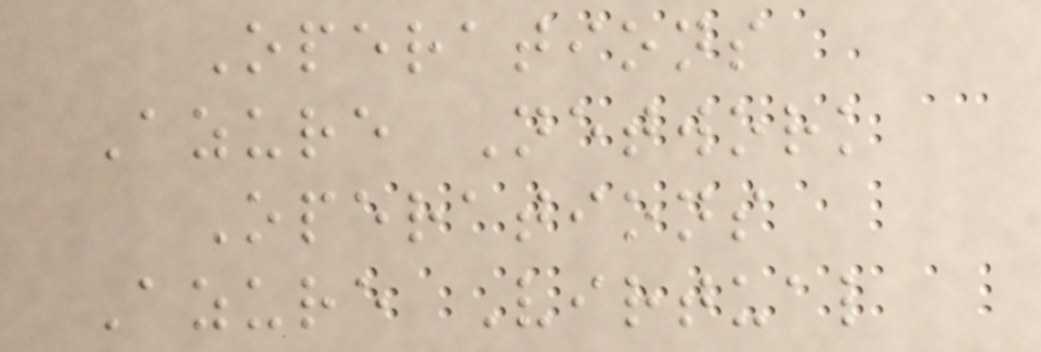Operations
Azure Network
Operations
Azure Virtual
